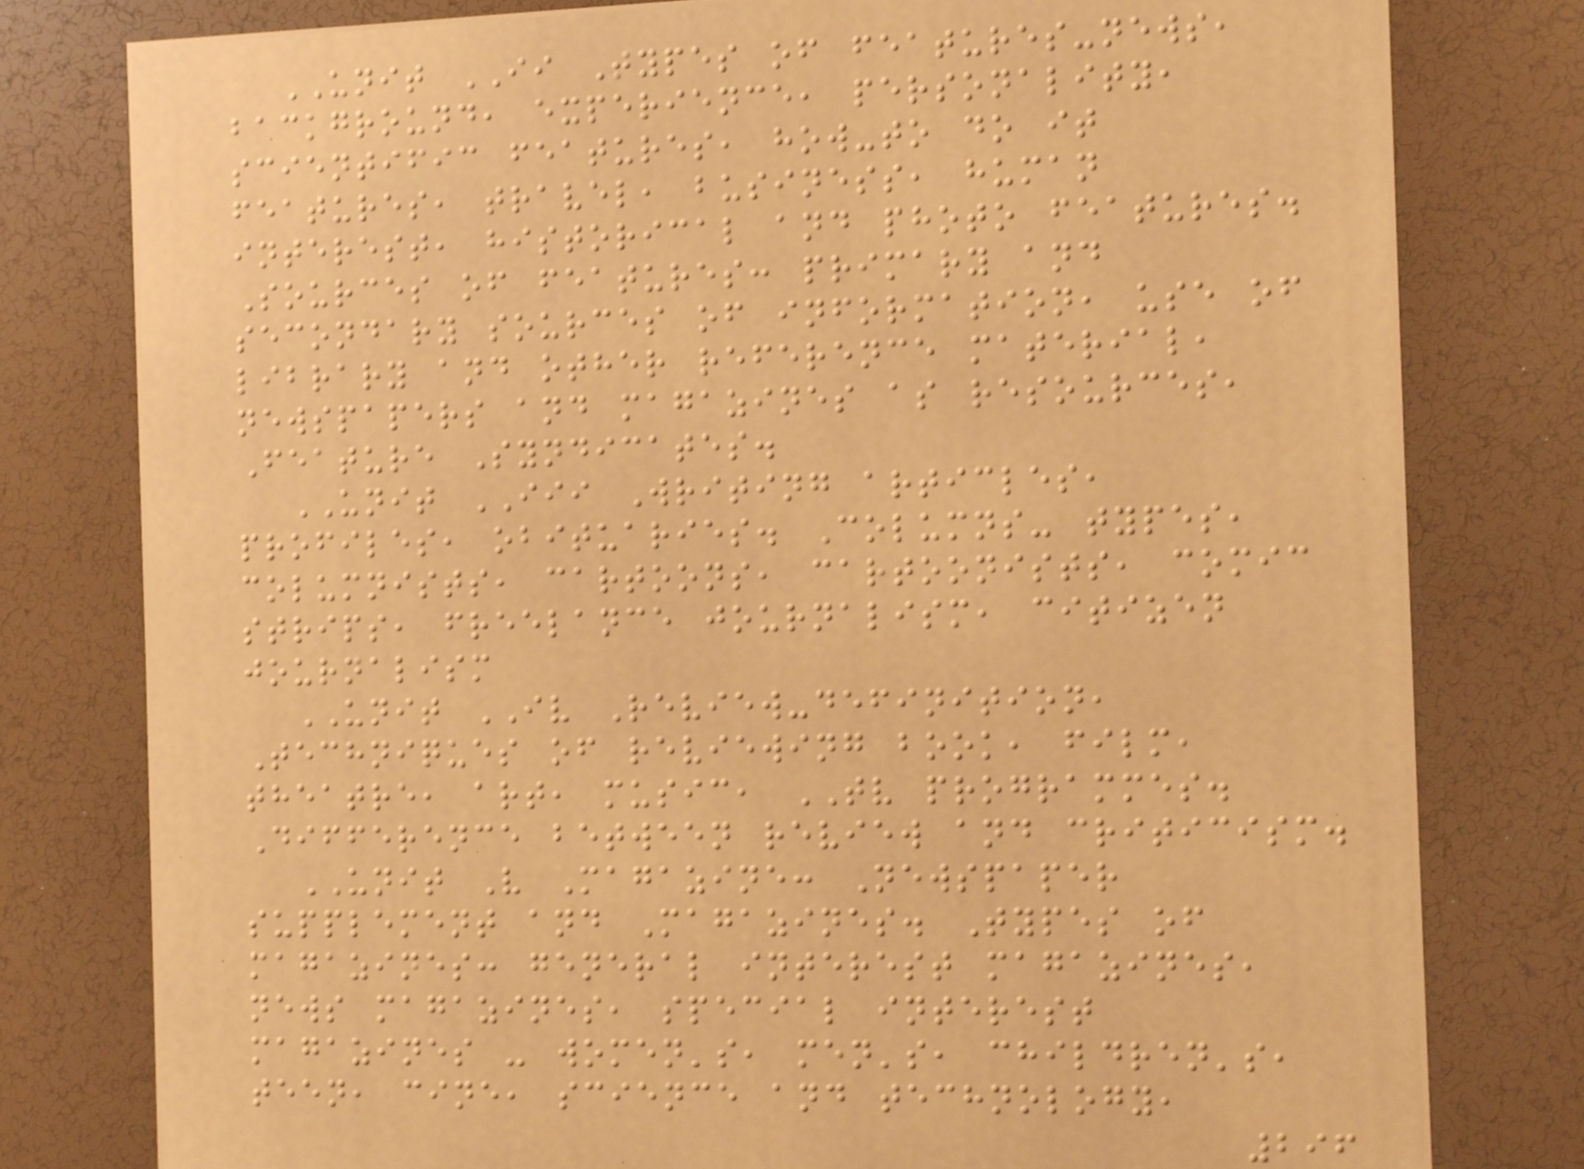UNIT II Types of features-news,
background, experience, personality,
scientific features, how-to do it
features, travel, business, human
interest, historical and photo features.
Sources of features: primary and
secondary sources of information, use of
library and other reference material,
newspapers and magazines as resources,
Feature Syndicates.
UNIT III Writing articles,
profiles, obituaries. Columns- types,
columnists, cartoons, cartoonists, comic
strips, freelance journalism, citizen
journalism
UNIT IV Review-definition,
Techniques of reviewing book, film,
theatre, art, music, TV programmes.
Difference between review and criticism.
UNIT V Magazine: Newspaper
supplement and Magazines. Types of
magazines: general interest magazines,
news magazines, special interest
magazines - women's, men's, children's,
teen, cine, science and technology,
296
